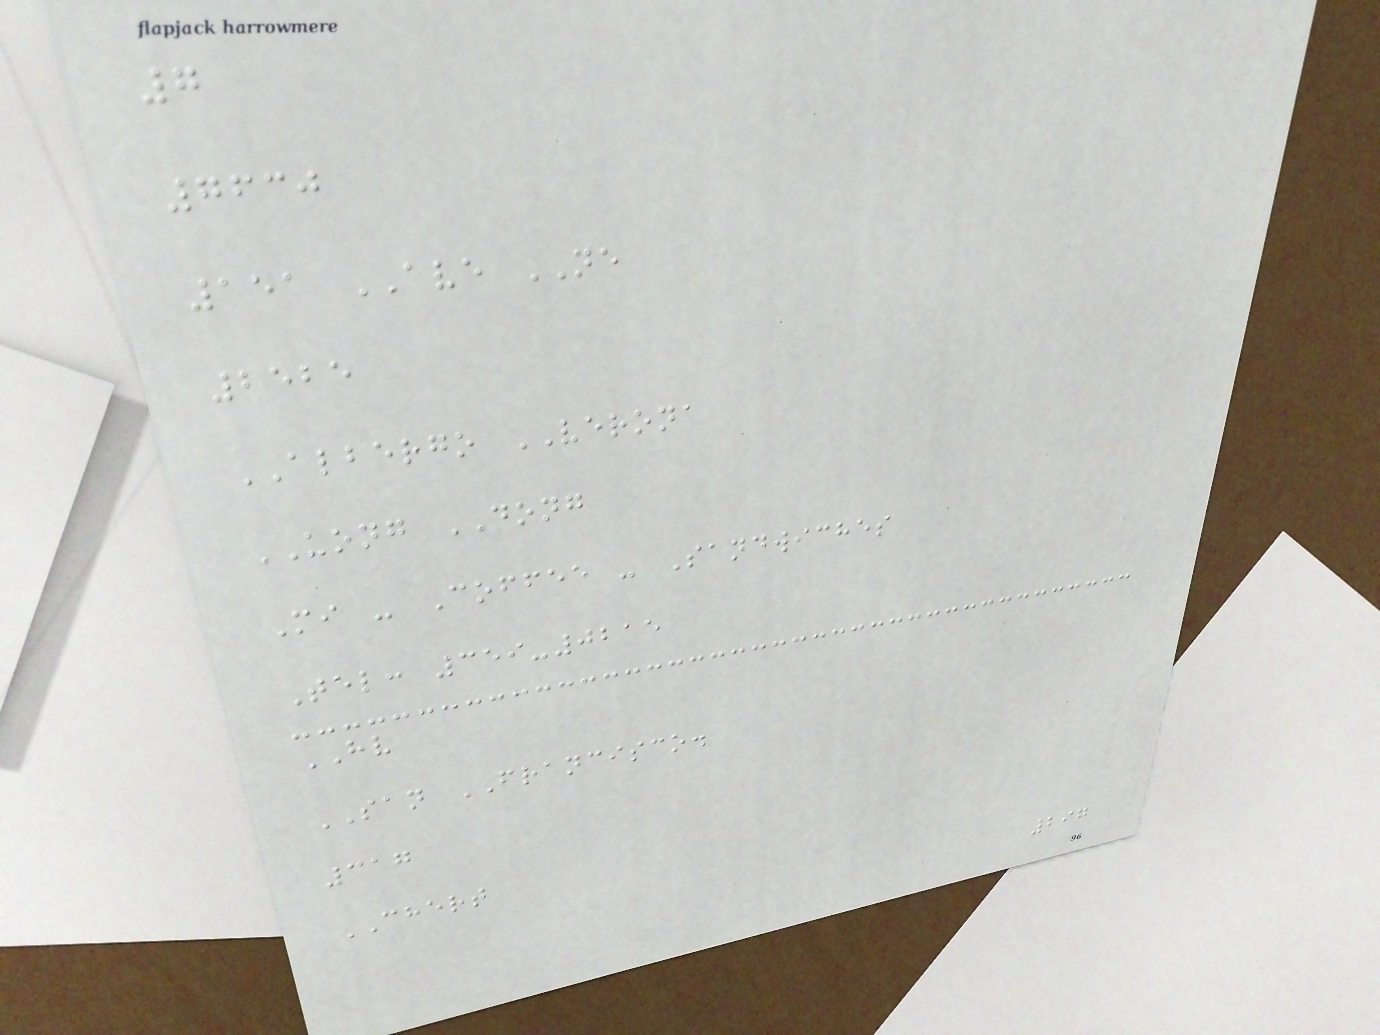7
7630
151 AVE NE
2525
ALBERGO VERONA
UONG DONG
Mi - Coffee - Sandwiches
Tel: 359-0215
HV
SAN FRANCISCO.
317
CHERT
297
